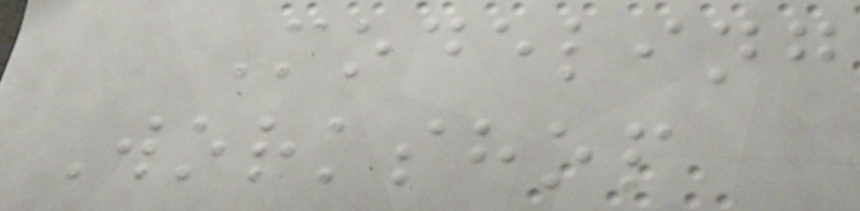Modeling
Workshop
